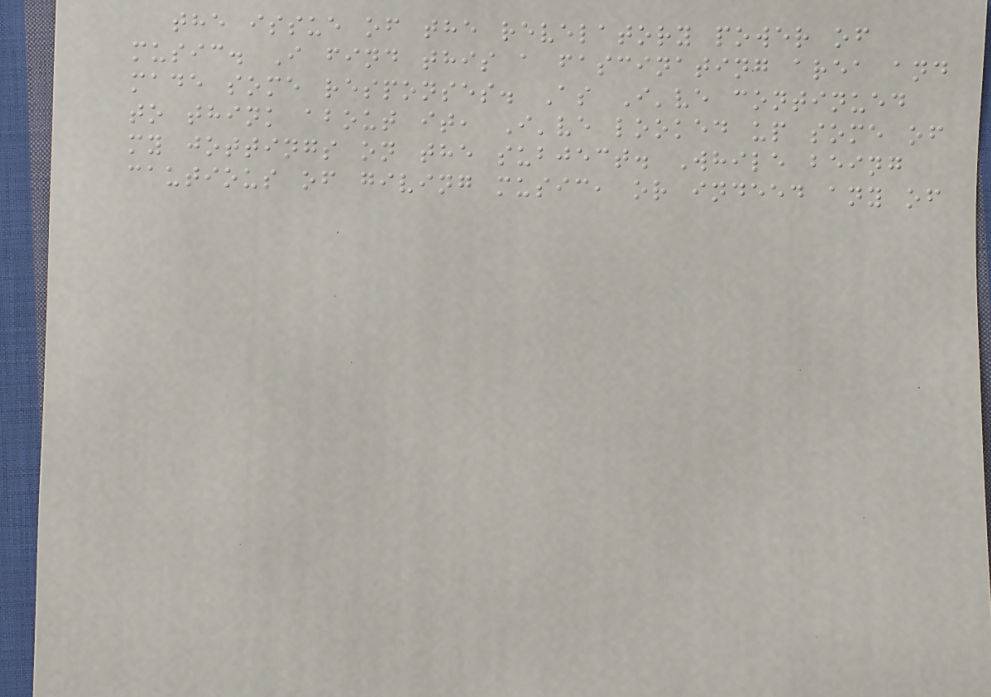the issue of the revelatory power of
music. I find this a fascinating area and
made some responses. As I've continued
to think about it, I've looked up some of
my jottings on the subject. While being
cautious of giving music, or indeed any of
